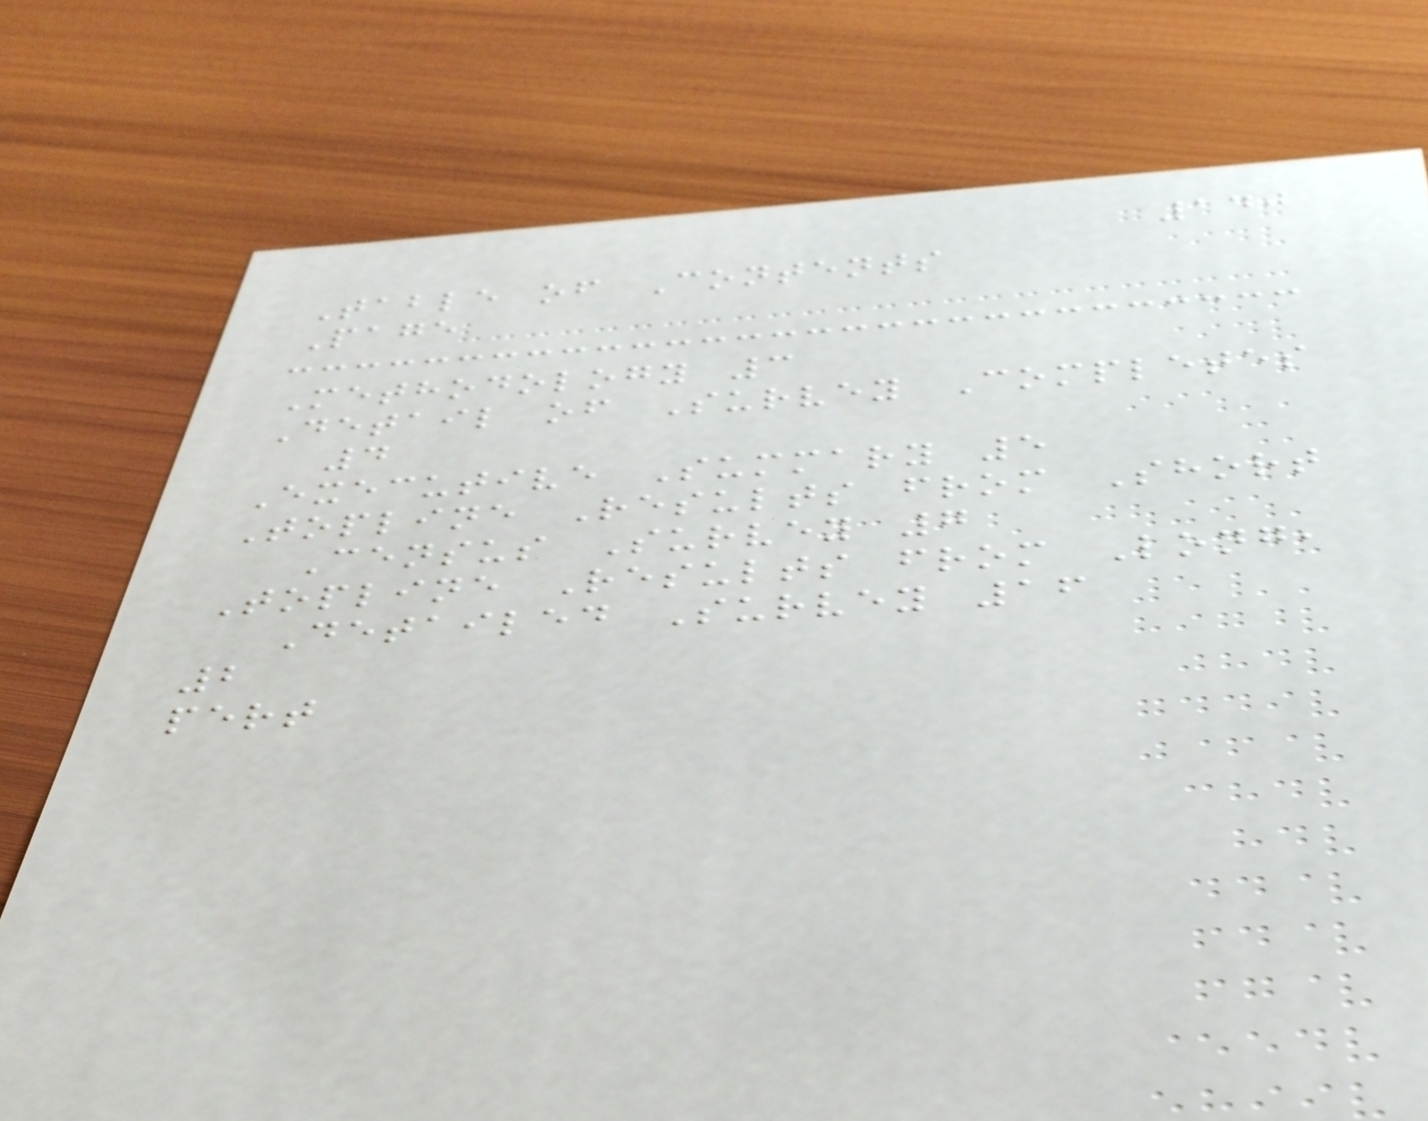140
Table of Contents
Page
Methodology 3
Detail of Survey Completes
4
Executive Summary 5
Topline Results from Short
Census Survey 7
Topline Results from Long,
Detailed Survey 16
2
pert
